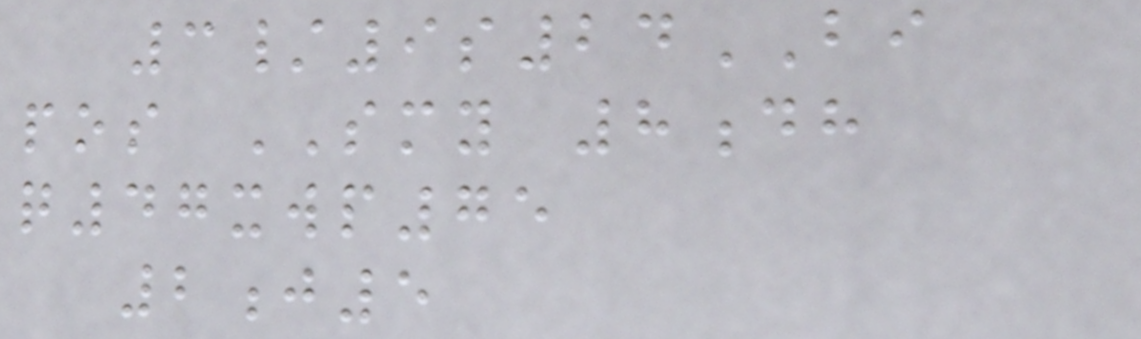3/9s24BI
pos SMY 8dh
q47xwp75
2j5
